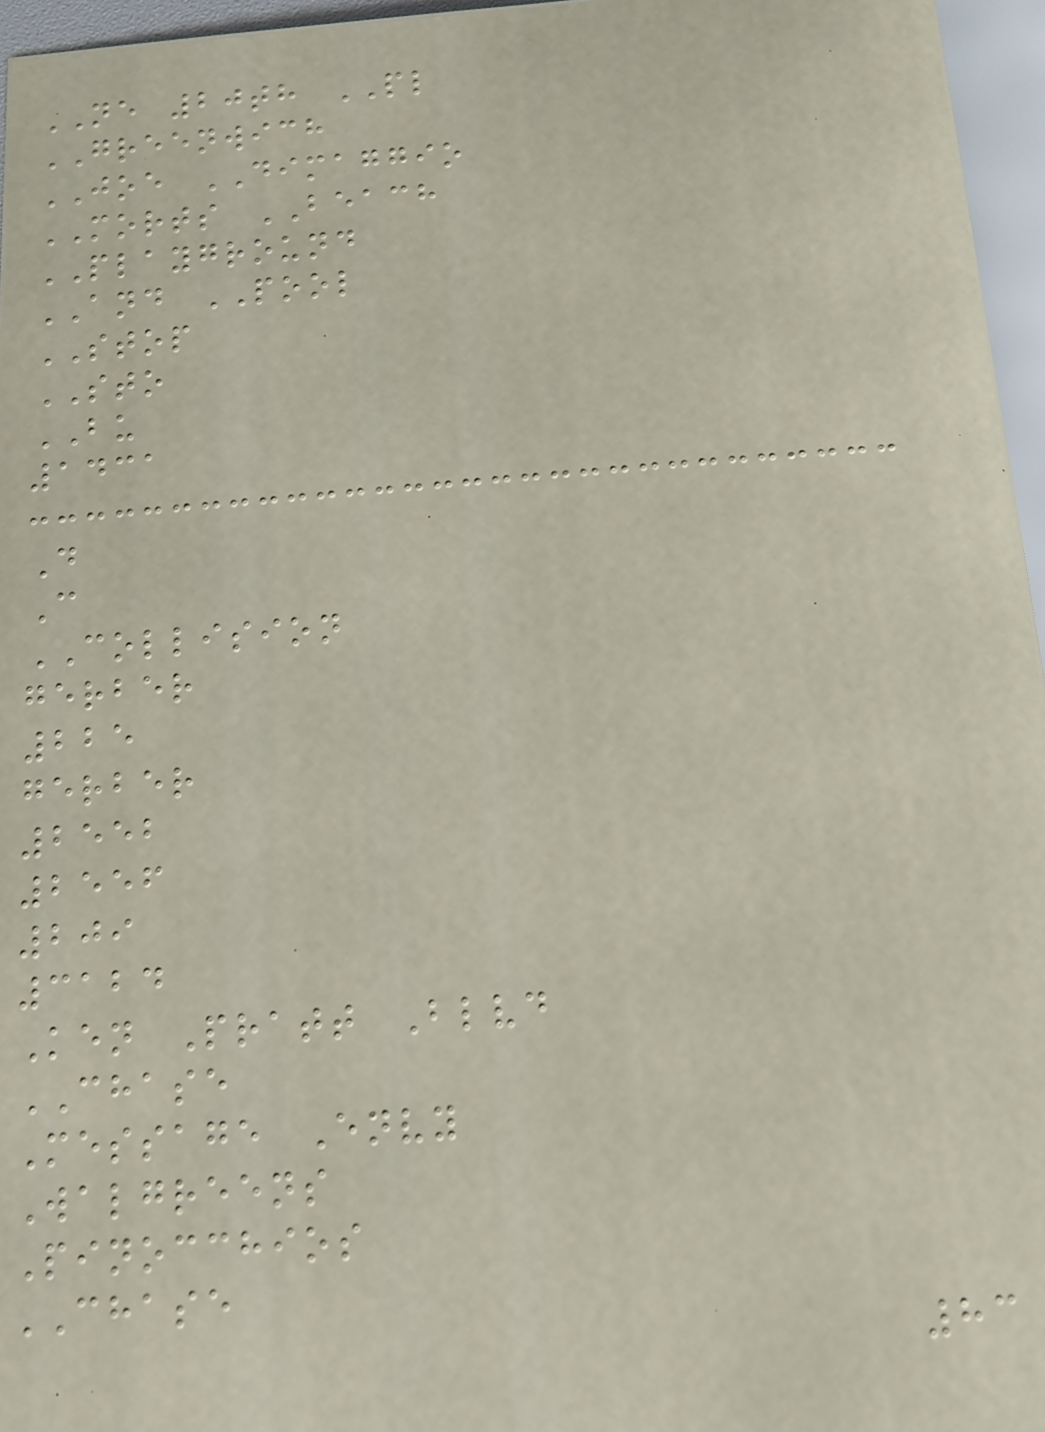NE 20th PL
GREENWICH
JOE DIMAGGIO
MORTS BEACH
PLAYGROUND
AND POOL
STOP
STO
BU
1431
D
C
COLLISION
gerber
225
gerber
2552
2556
209
3124
Ken Pratt Blvd
CHASE
Message Envy
Walgreens
Pinocchios
CHASE
83
